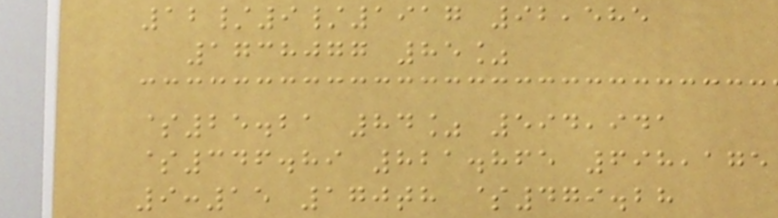12/9/1917 92,585
1738077 85%
$25.21 84% 594,941
$346.89 821.865 698,175
9:15 170th $479.28
